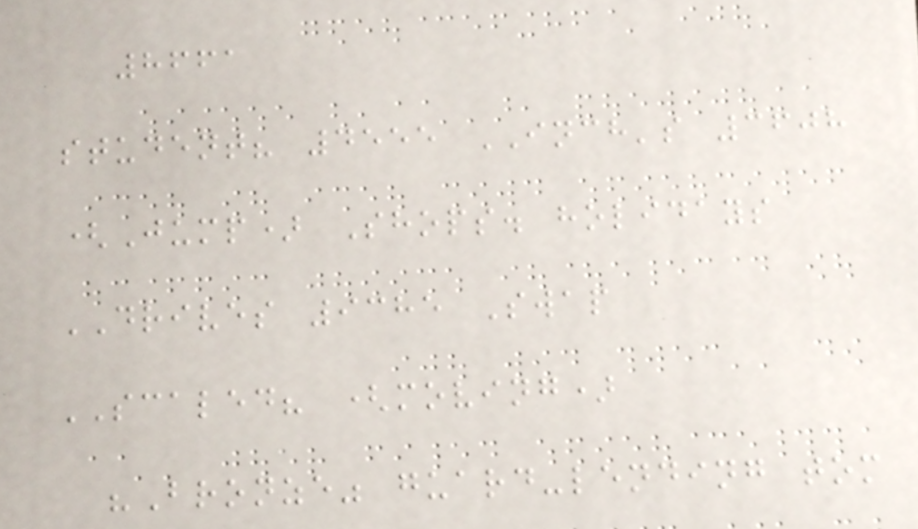8661
student? 4555 INCH's 3608
(Jump) Shops. holidays
DRIVES 9385 Swap
SCALED? (moving)
"Bronze" guard-lending tom
